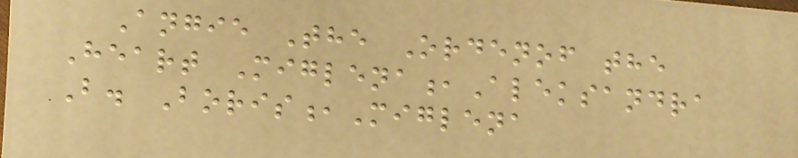Angie The Ordenof the
Heart Miglena,Aleksandra
B. Boris,Miglena
